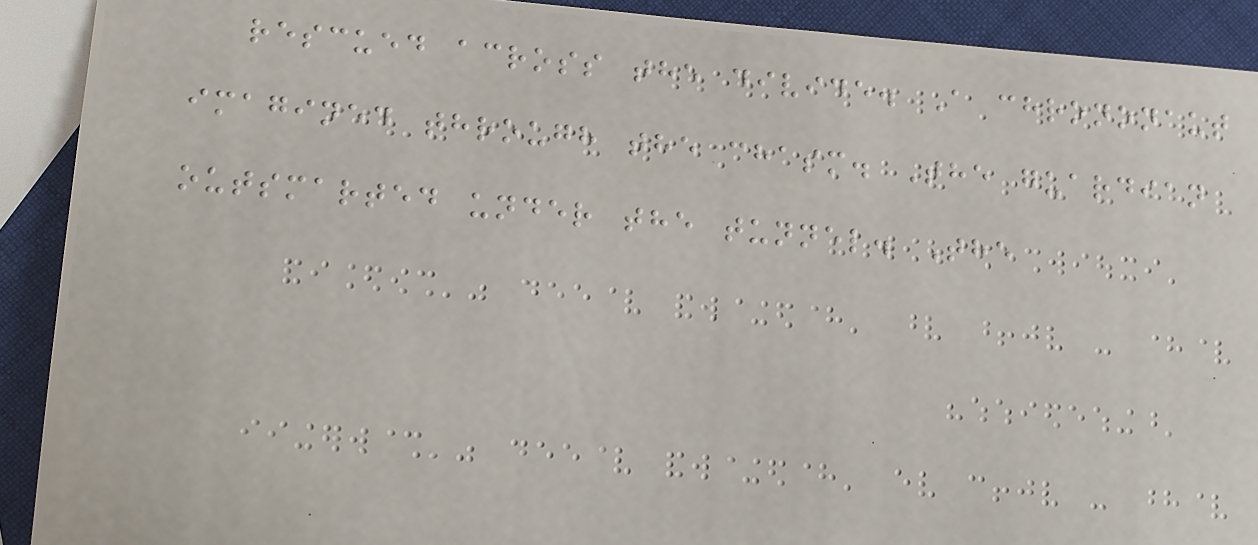rescued across the divide. A chrononaut
imagined through the chasm. The guardian
outsmarted under the tunnel. The
